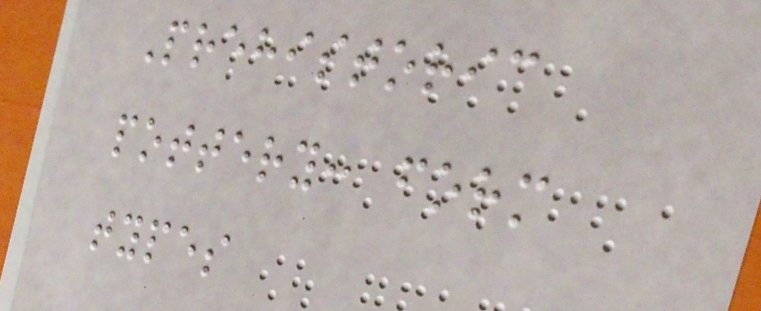Prehistoric
pottery: form
types
